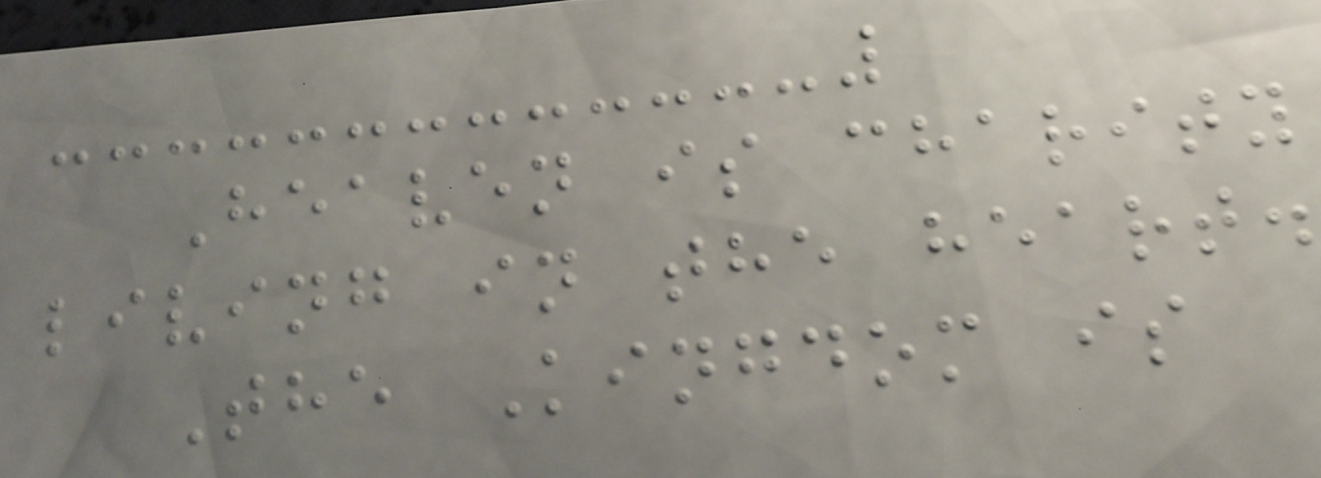Heaven is charity
living in the heart.
The Kingdom is
